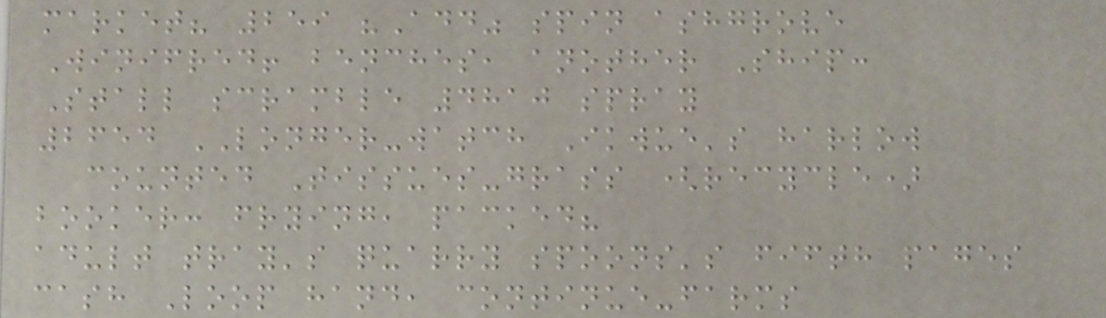market? 259 "Add" spin ashgrove
Winifred! benches, another Ship:
Stall scramble 4810 spray
2654 LONGER-watch Ikwue's harlow
counted Tissues-grass (recycle)
booker: frying, packed?
adult tray's quarry spoons's fifth pages
cash Loop hand, continue-farms
